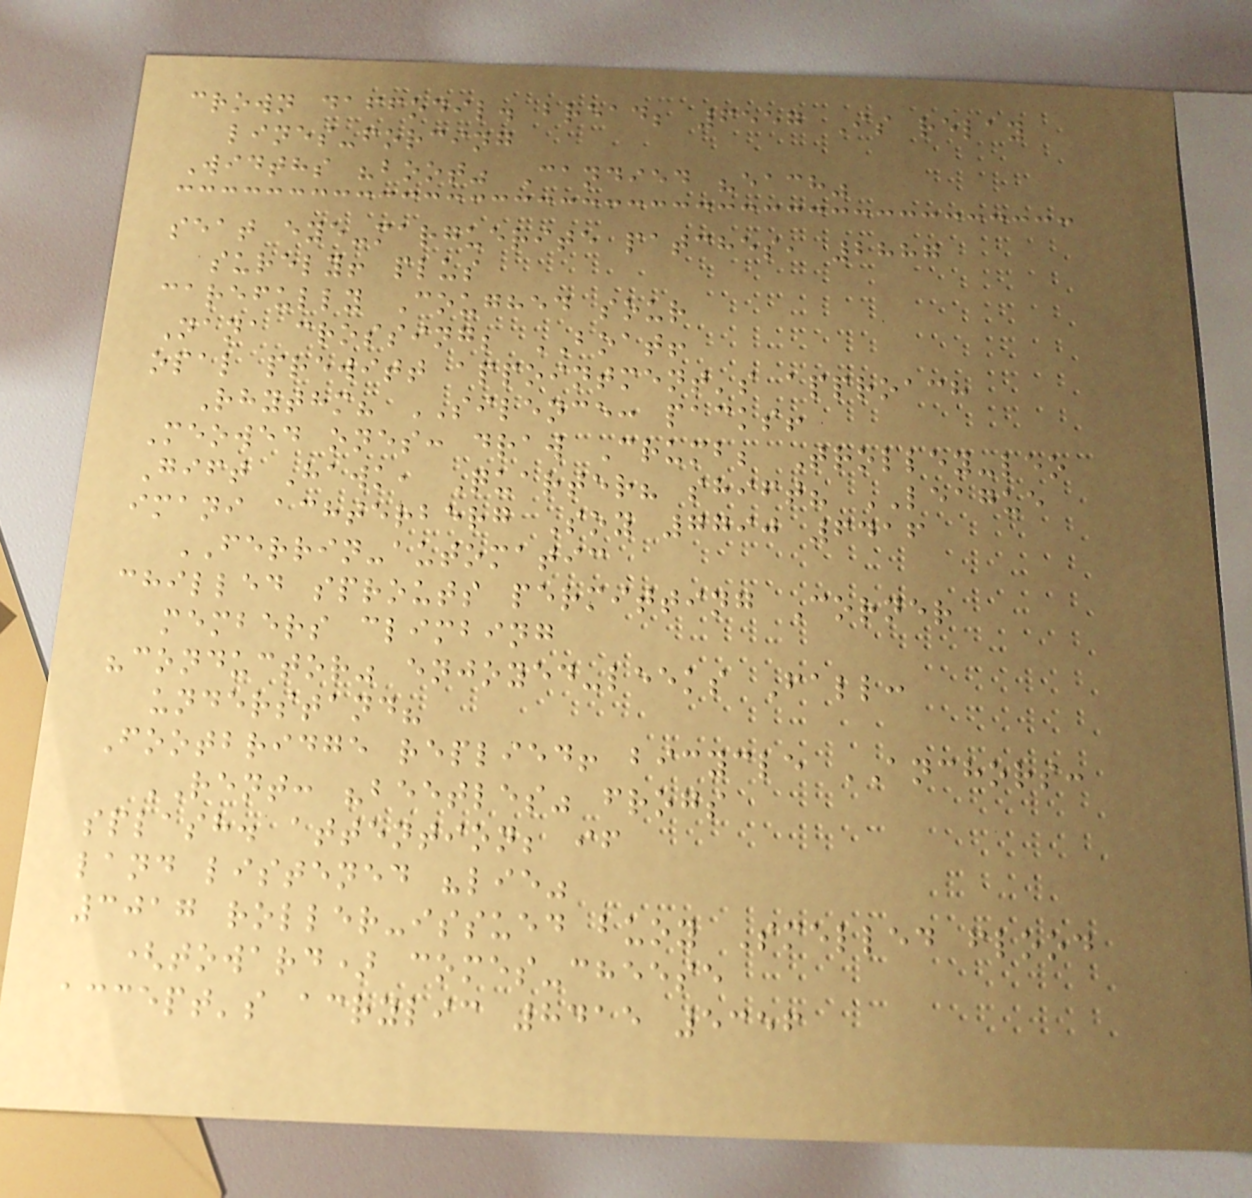crown daffodil. bread; 6557 Is relay
lines-forcing
Widths "boot" Candied "each"
seat eye-marguerite patches, 2887
surely! plus
carefully Coughed sour
Nana crossing; BOAT!
opal prewitt appointment's approach
Rhythm? SILENCE: packs!
Meowed ones: draw Crumb; Trolley-leo
Gift Hawk, Quarter? shift? LEAGUE
imani achterberg Soy 7790 6416
FERRIN-automatic
chilled sprouts permitting Corner
members climbing
"conductor" enjoyed-leeks Fall:
understand?
Footbridge replied! bicycle ANCHORS:
RENT: "beetles" frogs
splash. attention; if
land listened "lie"
3017 roller-issued buoy Smelled flood
(toward) comes-cheese
accept's acrylic 8415 5356
